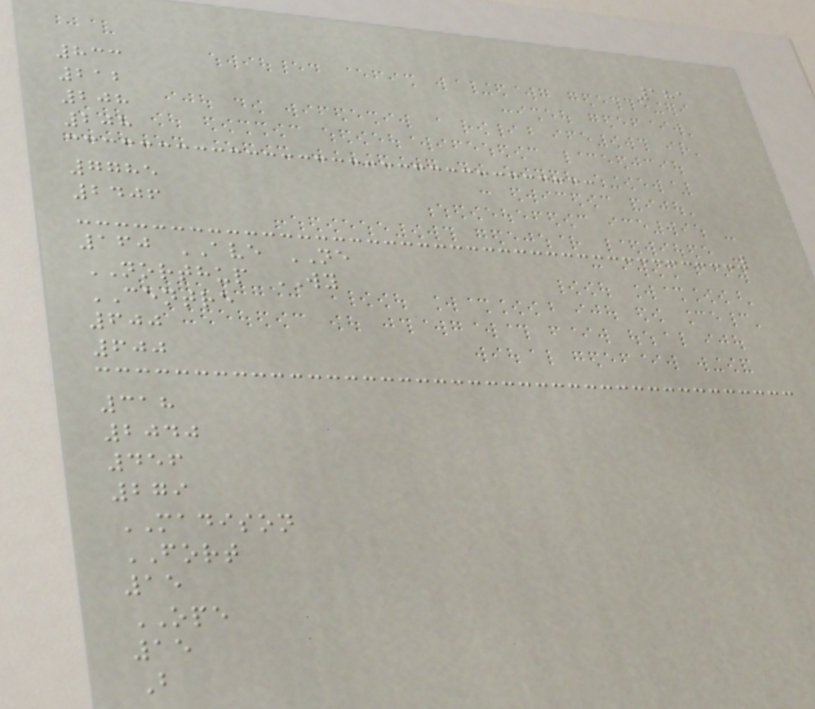181
833
212
208
208
7785
2406
160 AVE NE
NORTHUP WY
CENTRE
600
600
318
2040
456
279
MADISON
FORT
15
OPE
15
B
